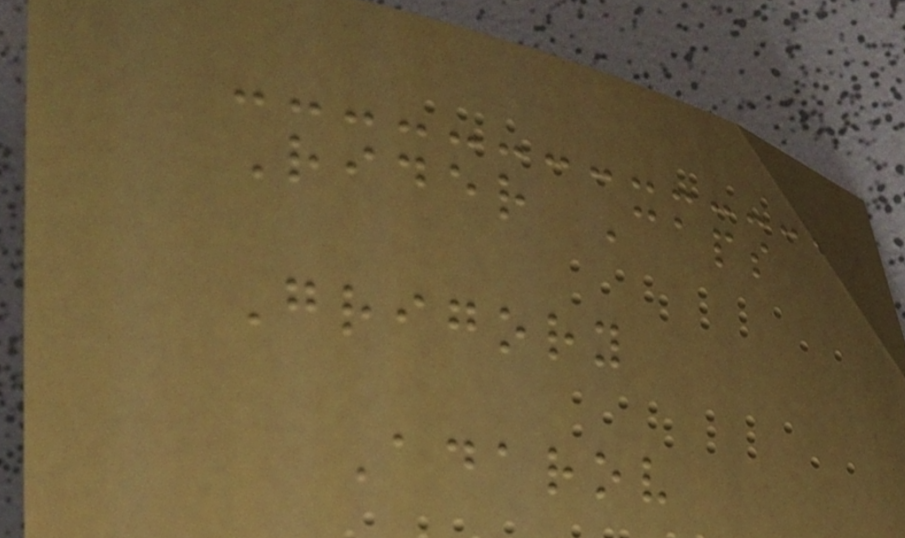Rider Caps
Grigory
Adarov
